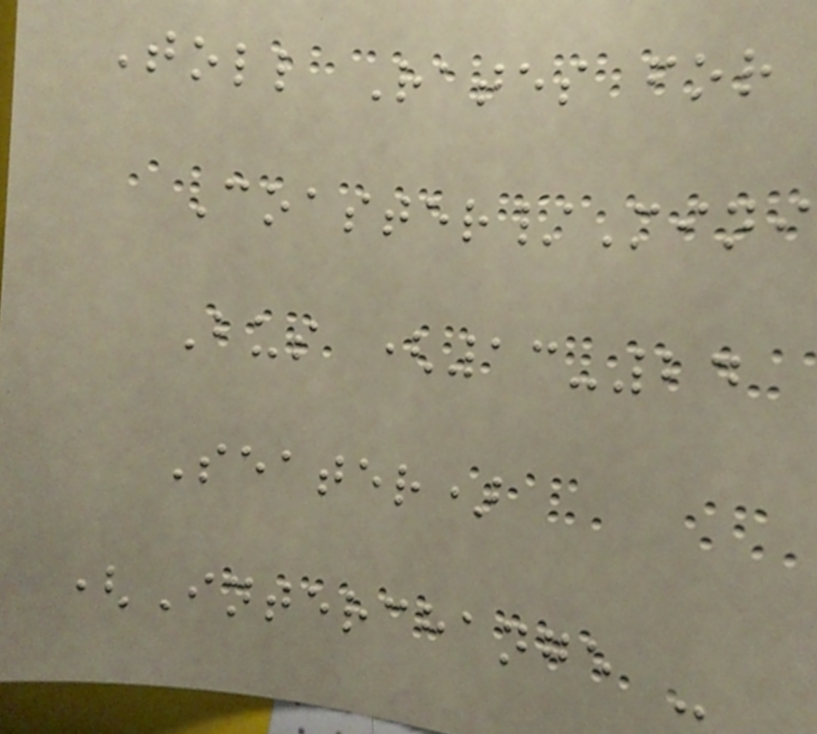Toll Rates for
Coaster/Mini
Bus (13-24
Seater)
(Interchange -
